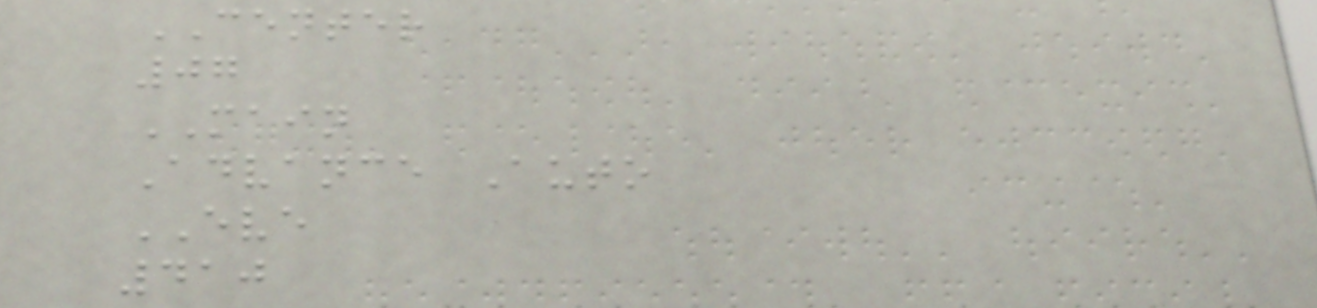CENTER
07
MAIN
Advance Auto
EVE
410
